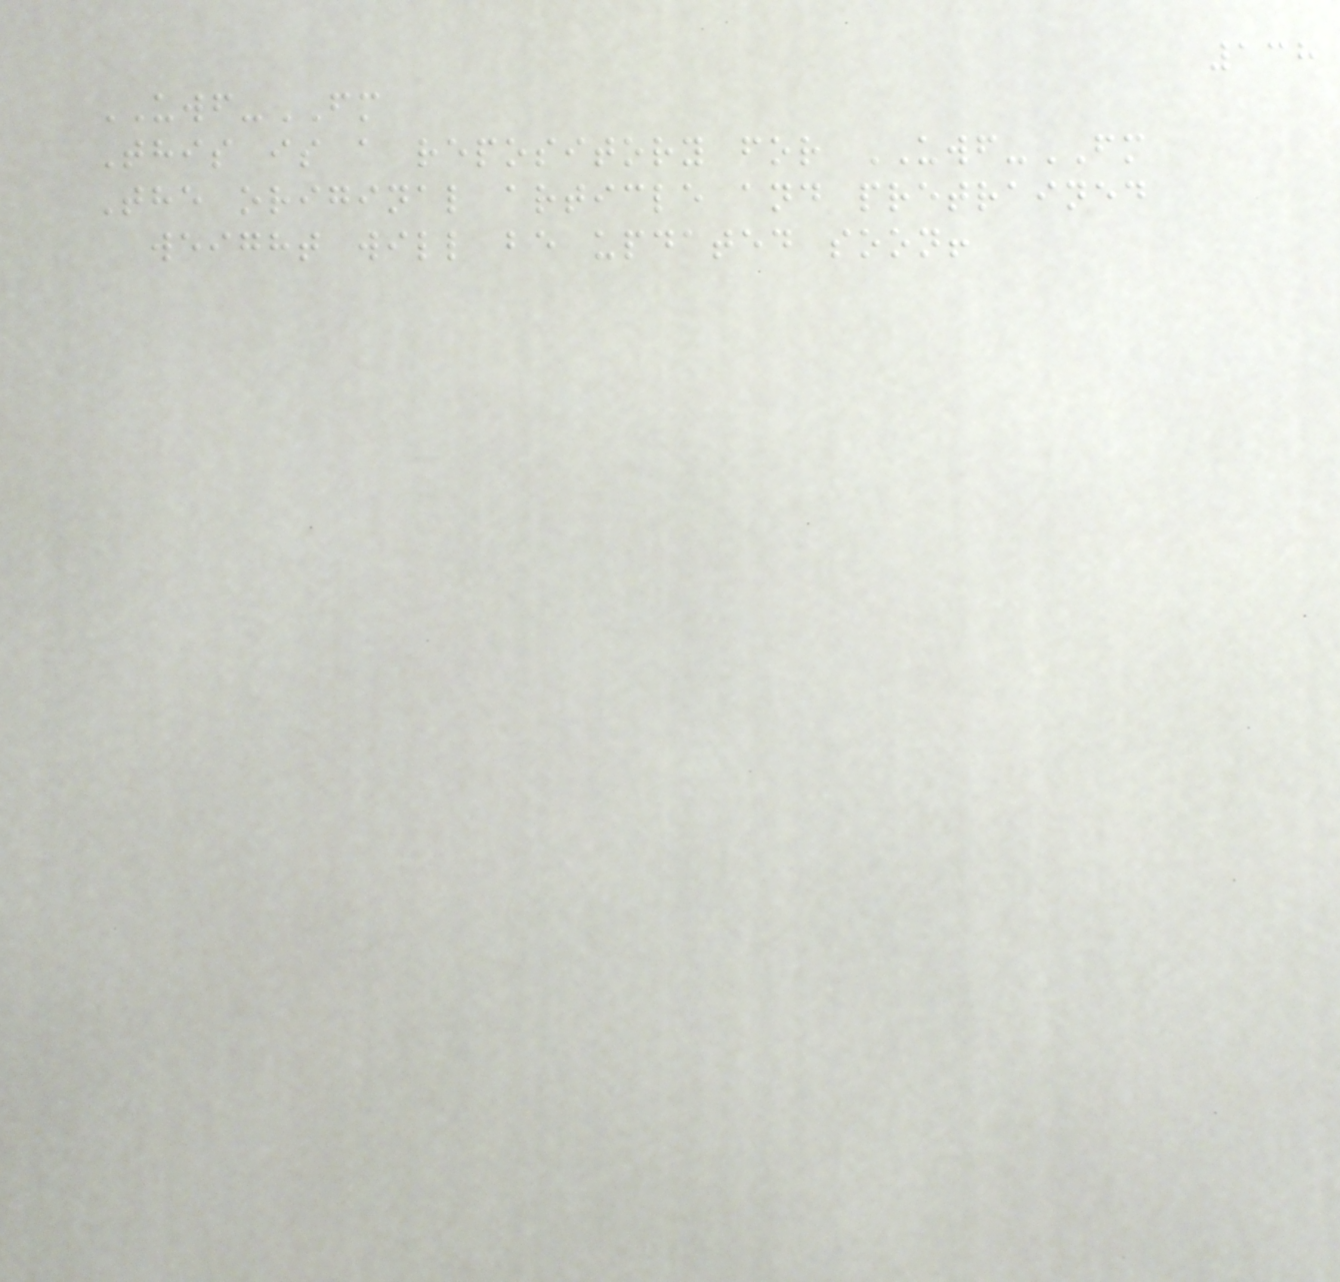138
UWF-FM
This is a repository for UWF-FM
The original article and pretrained
weight will be updated soon!
